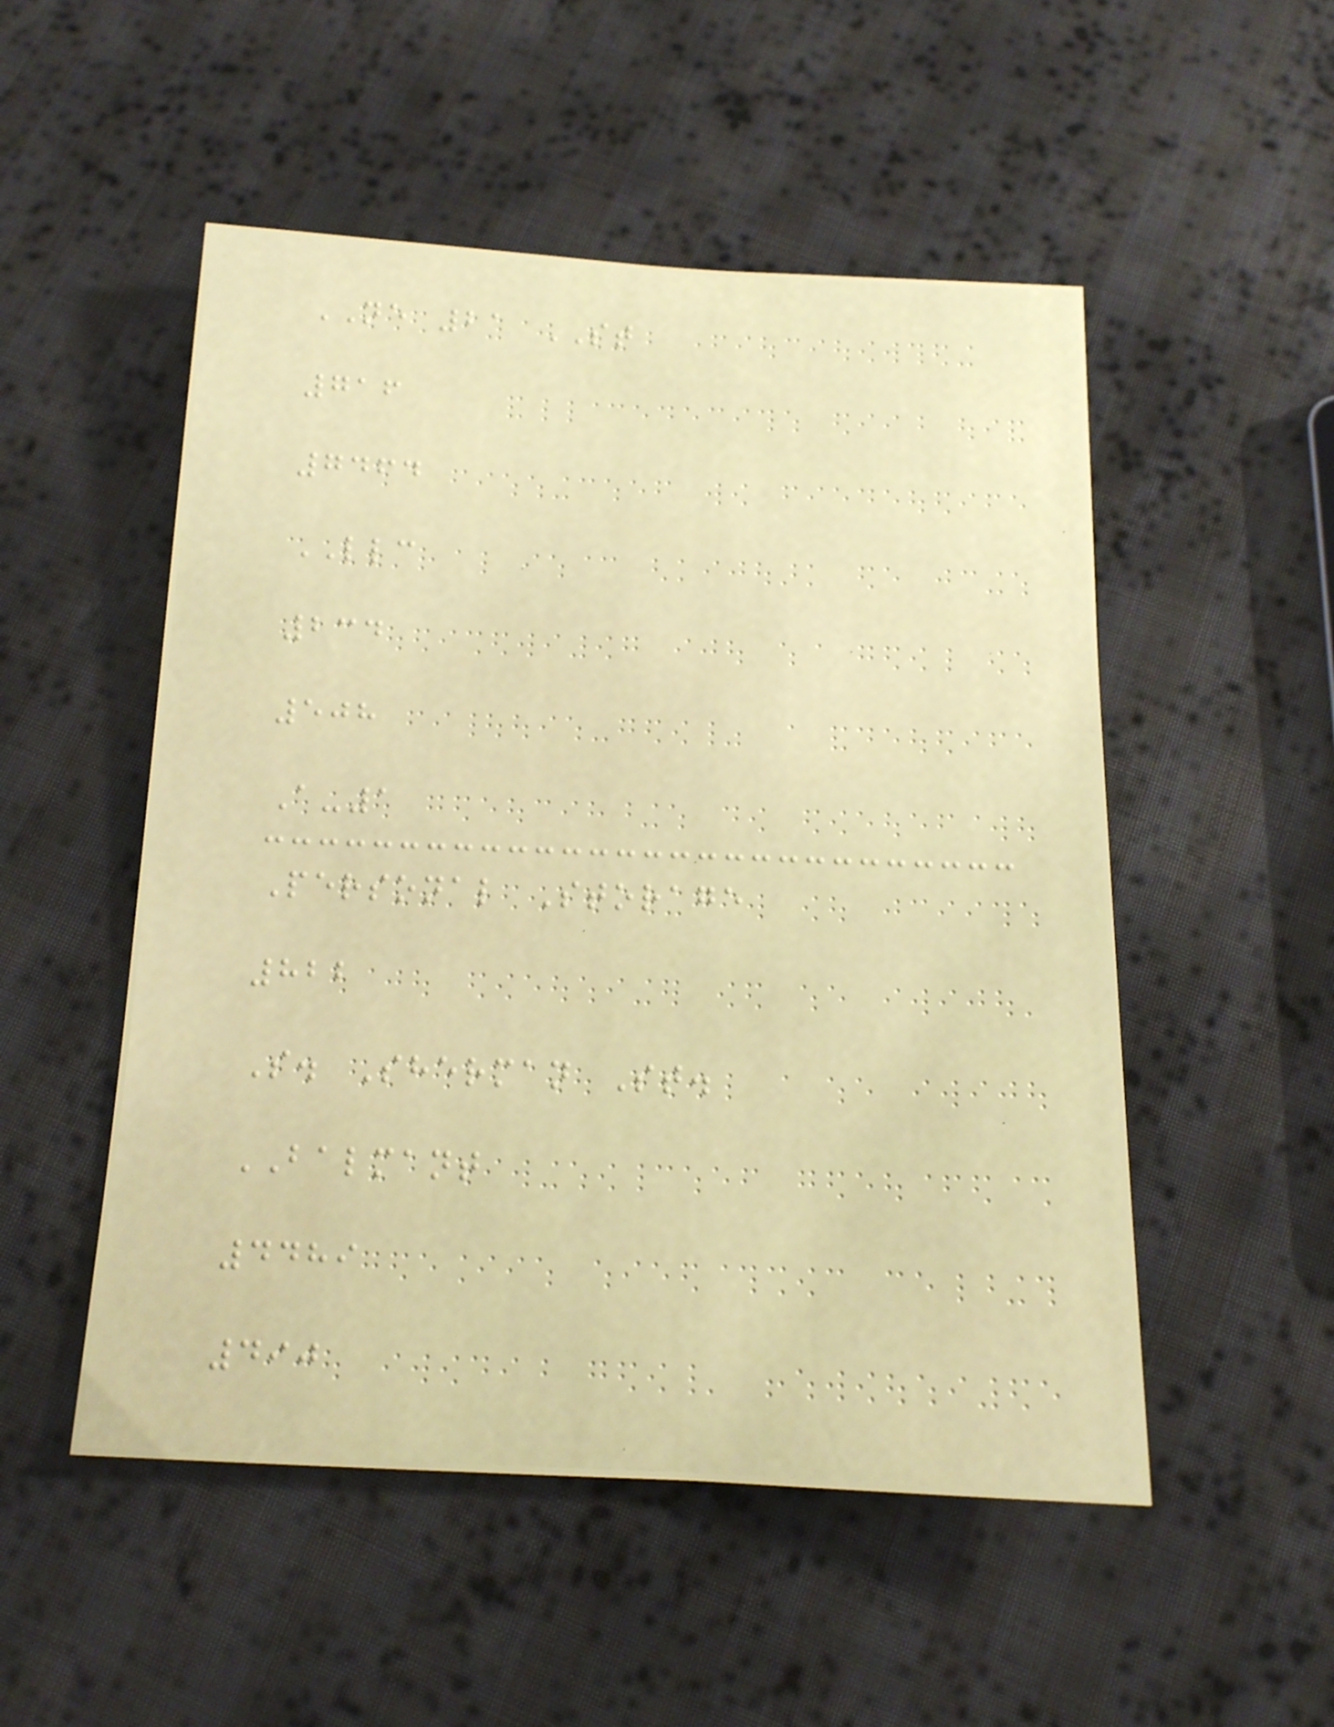NE 21 ST
716
7464
LLC
234
508
A-1
Personal Storage
822
S. Sherman St.
BALMANT
4489
490
